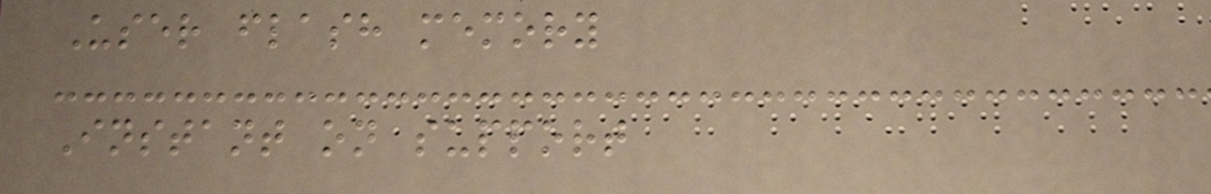User flash memory
Instant on support
